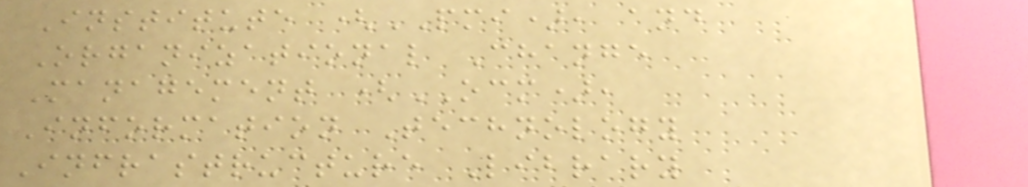Institute (PMI), and
Organizational Change
Management (OCM),
Information Technology
Infrastructure Library
